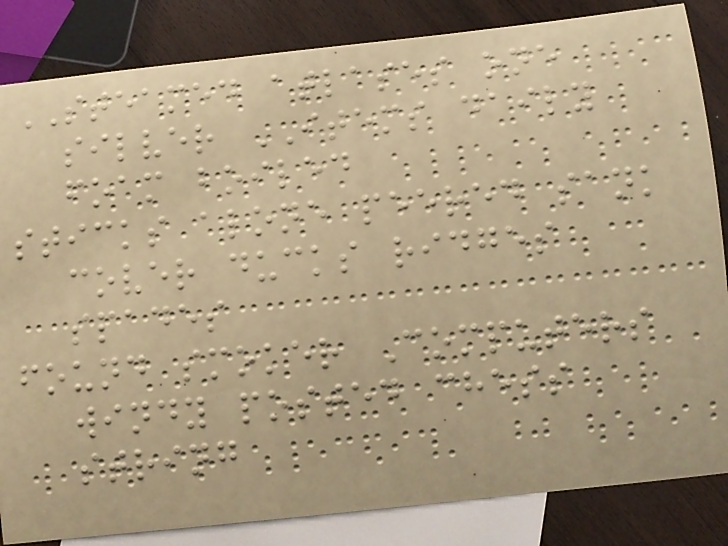STEAMED atlases one
silver ITEMS daily
foam boiled
sticks alone peered sank
cover ducks ridges
spades
found smoker Computers
windy posted chess
string
